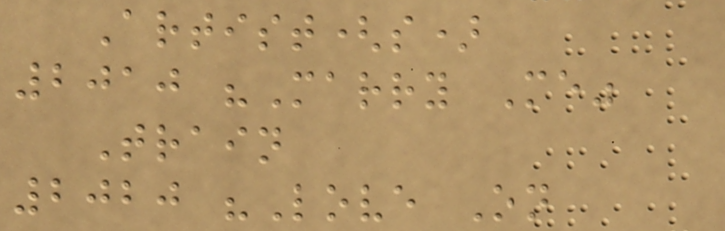Artist(s)
2010 "Marry Me"
Train
2020 "Love On
